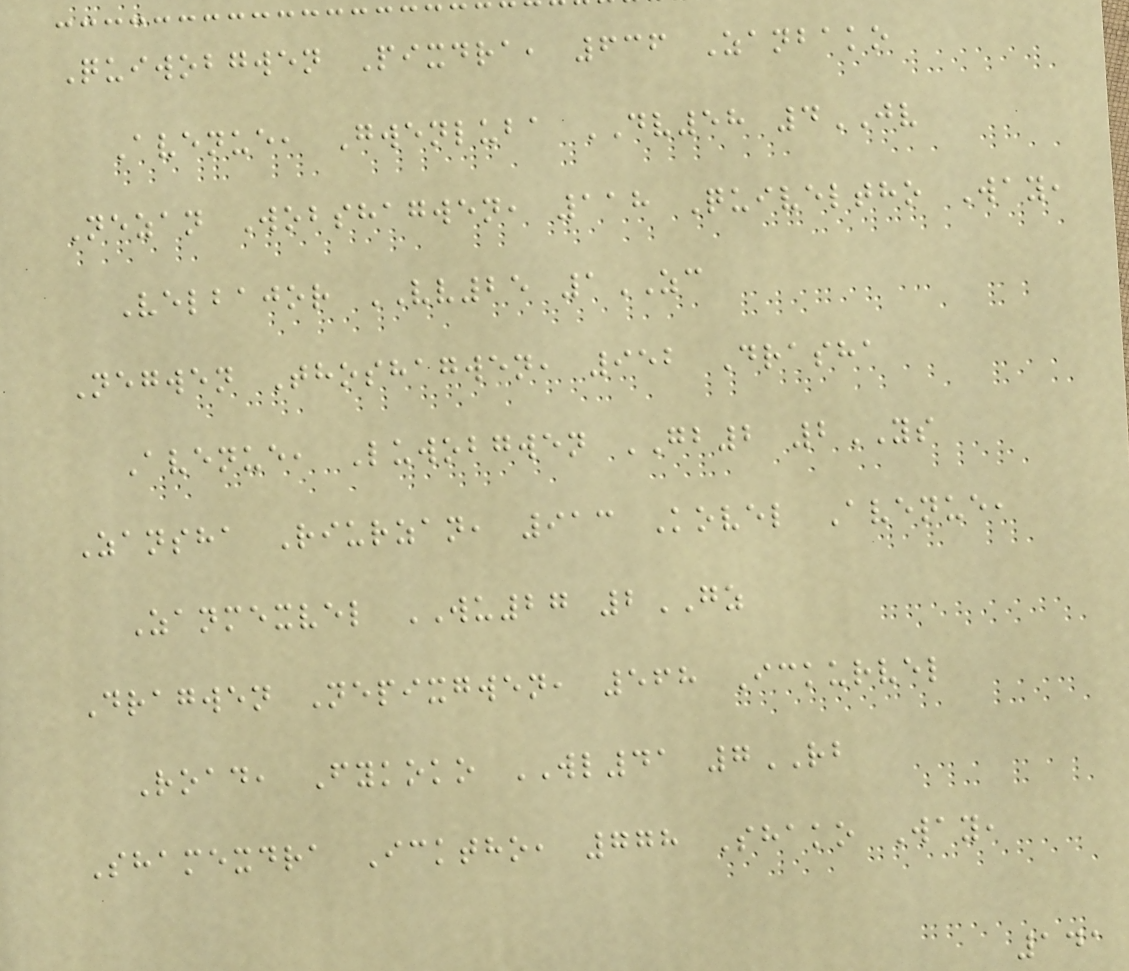Quiwobgwen Pixdra, 636 Zanbako
Avenue, Gwenluba DV58 4JV
Nezan Wobshagwen, 118 Quiveltho Way,
Velbajor VV25 1ZC
Negwen Thoshagwen, 952 Drasha
Avenue, Luwobgwen GB2 2YS
Zansha Riurzan, 913 Kovel Avenue,
Zanmexvel WU27 2GZ
Dragwen Nepixgwen, 568 Ickurvel
Road, Fykoko WL41 7RB
Shamexdra Icktho, 778 Shako Way,
141
